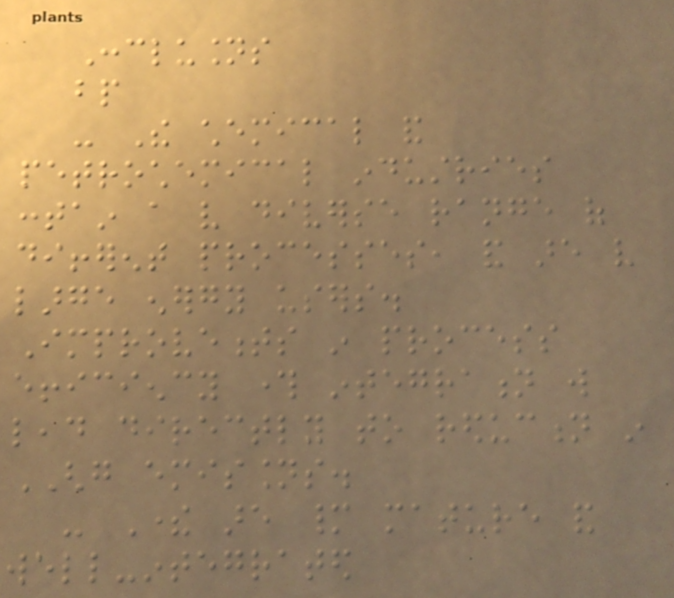Conclusions
bp
- The chemical and
petrochemical industries
contain a very diverse range of
different processes, and are very
large energy users.
Improvements in process
efficiency through integration will
lead directly to reduction in
GHG emissions.
- There are many mature and
well-integrated
